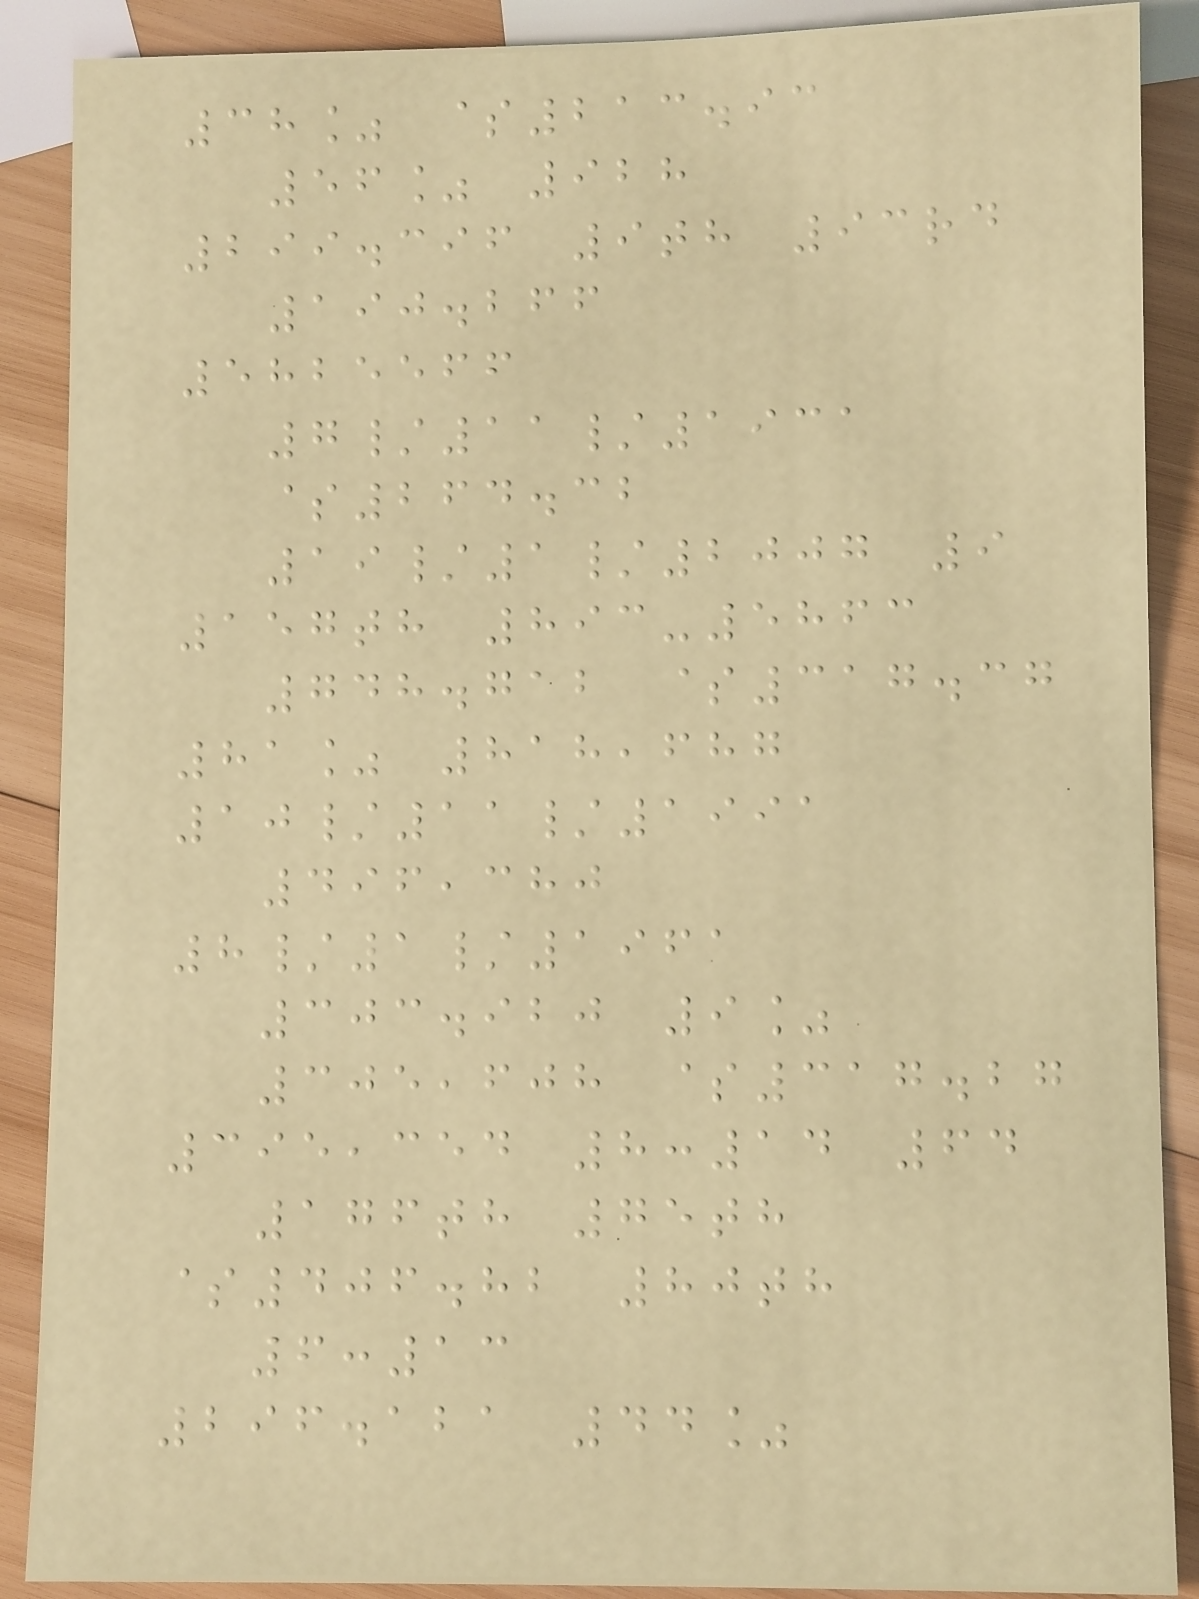38% $213.93
56% 928
299.396 9th 93rd
190.266
5825566
7/11/1931
$264.32
19/1/2007 9
157th 893-5863
748.712 $317.37
81% 818,687
10/11/1991
496,380
8/1/1961
303.920 9%
305,608 $317.27
395,354 8:14 64
176th 75th
$406.82 80th
6:13
296.121 44%
